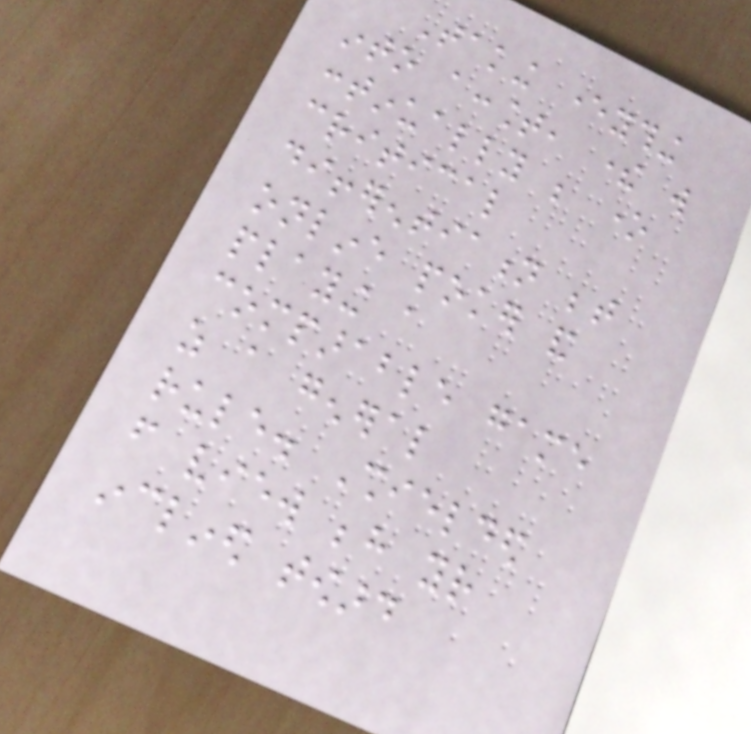Taking everything
into account, there will
continually be one
critical
differentiation between
online poker and
playing a
comparable game
as a general
rule. Shielded
from view behind your
inclined toward
